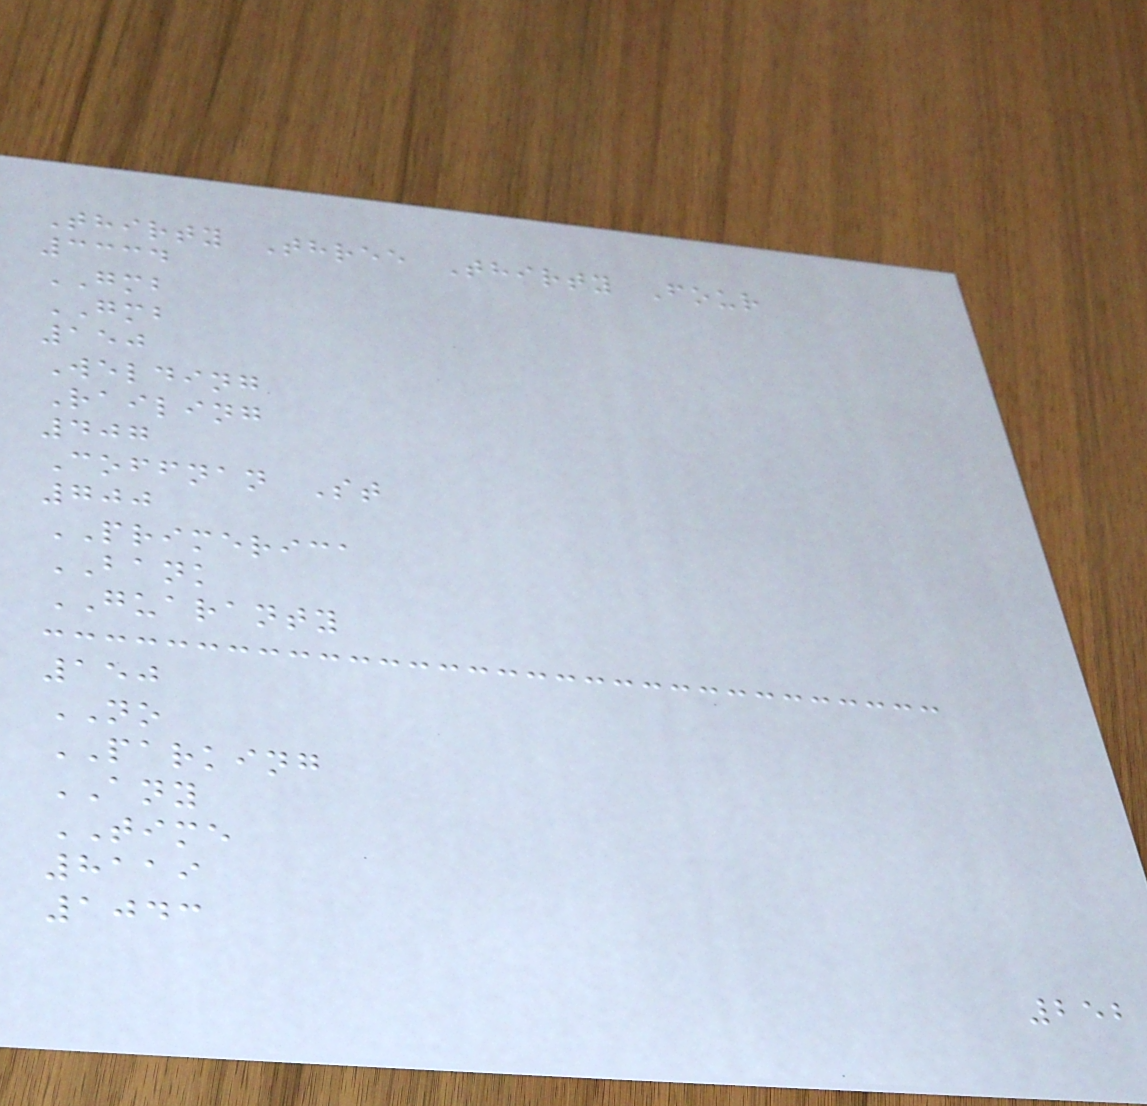Thirty Three Thirty Four
3334
GMB
GMB
150
Welding
Railing
407
Coffnan St
700
PRIMERICA
BANK
GUARANTY
150
NO
PARKING
ANY
TIME
8119
1043
252
